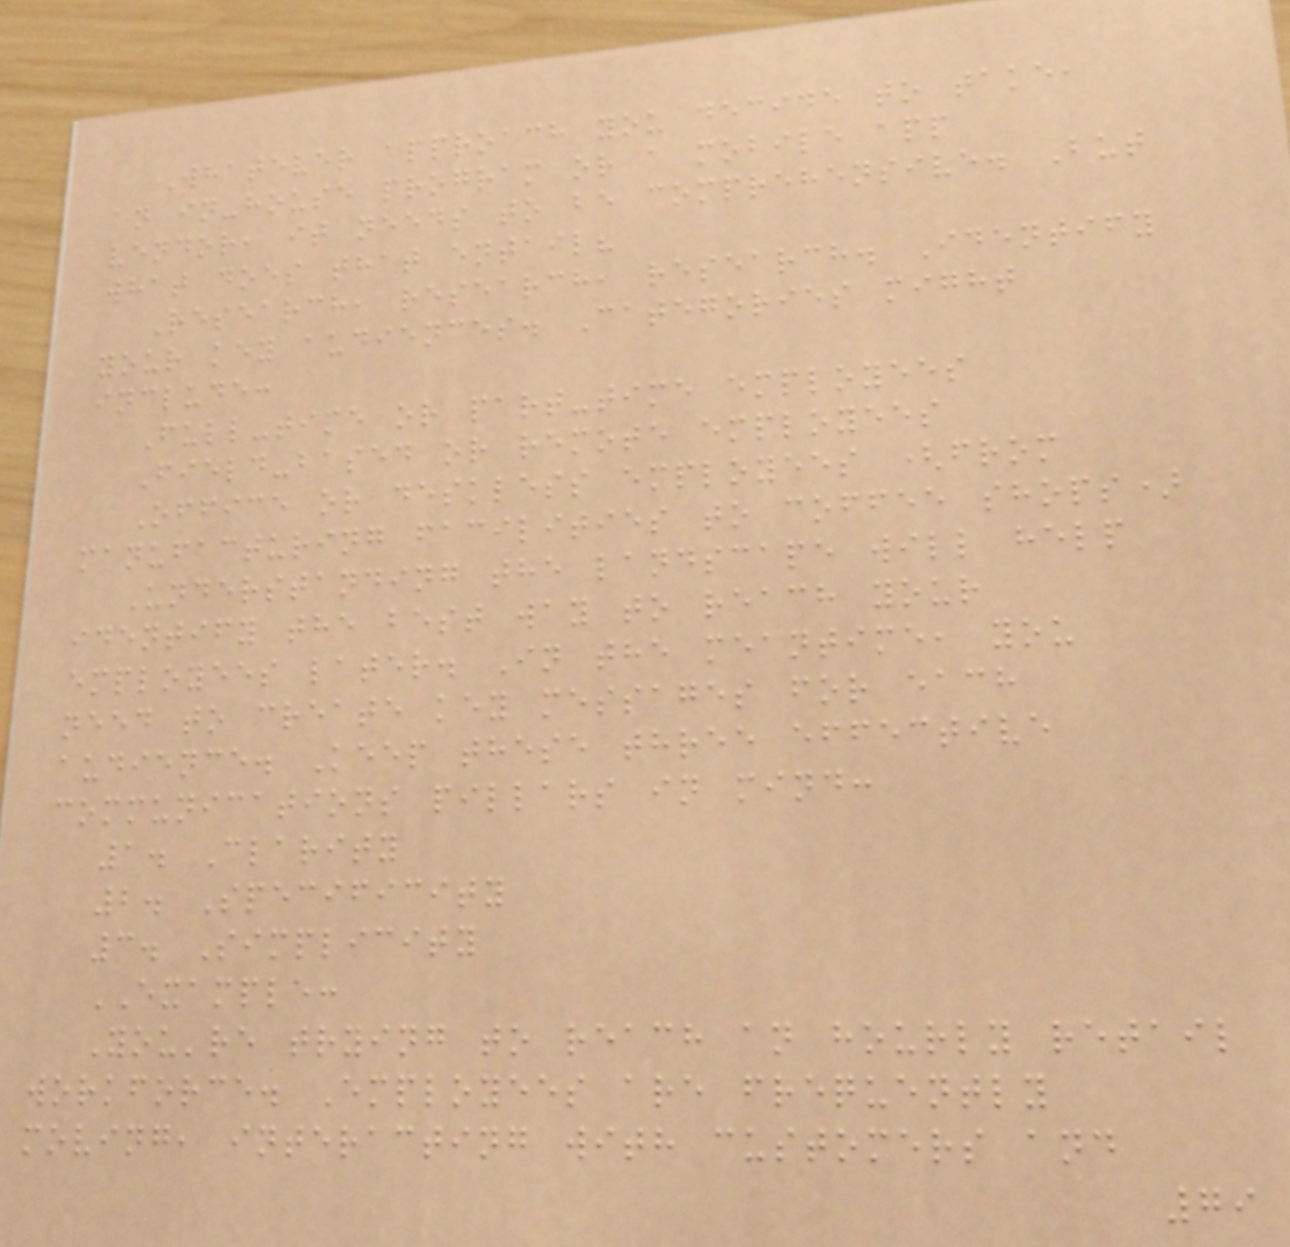Whatever approach you decide to take,
an in-house program or a mobile app
vendor, it needs to be comprehensive. But
what does that entail?
Research, research, research. Identify
your key audiences. Categories might
include:
Full-time or part-time employees
Field-based or remote employees
Office or deskless employees (from
manufacturing facilities to coffee shops)
Understanding the landscape will help
identify the best way to reach your
employees later. In the meantime, you
need to create key messages for each
audience. Keep these three effective
communications pillars in mind:
1. Clarity
2. Specificity
3. Simplicity
EXAMPLE:
You're trying to reach an hourly retail
workforce. Employees are frequently
moving, interacting with customers and
79
